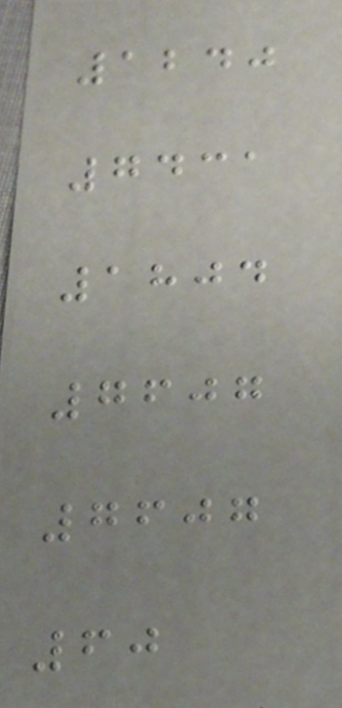1240
7431
1804
7607
7607
60
